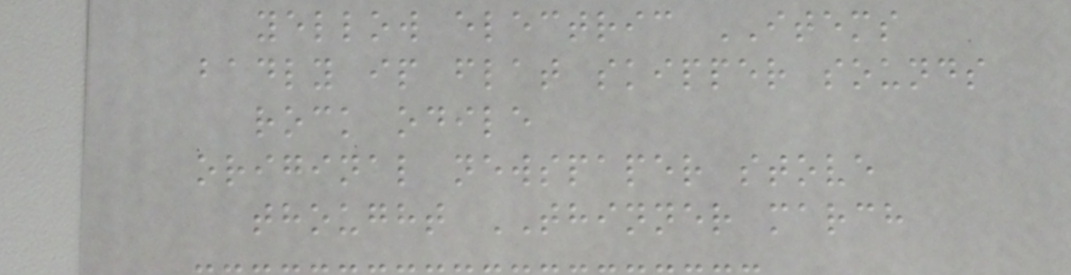yellow electric ITEMS
badly ip flat skipper sounds
rock odile
original newspaper stove
thought THINNER march
